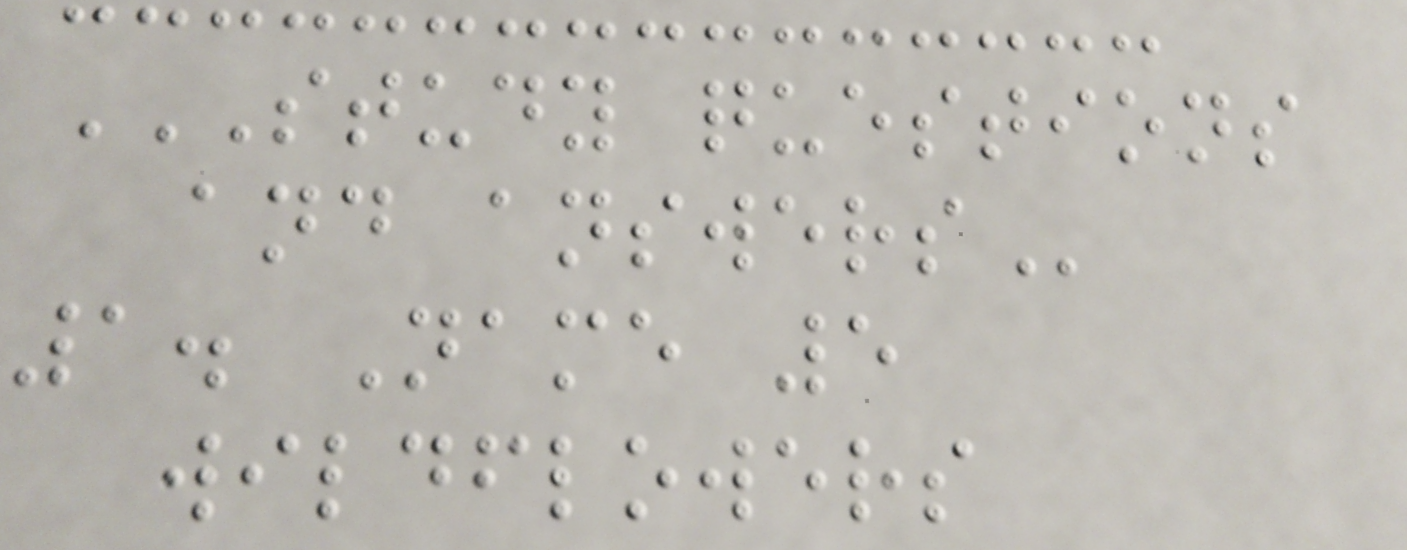STUDY QUESTIONS
AND ANSWERS
1. Name 5
wildflowers
